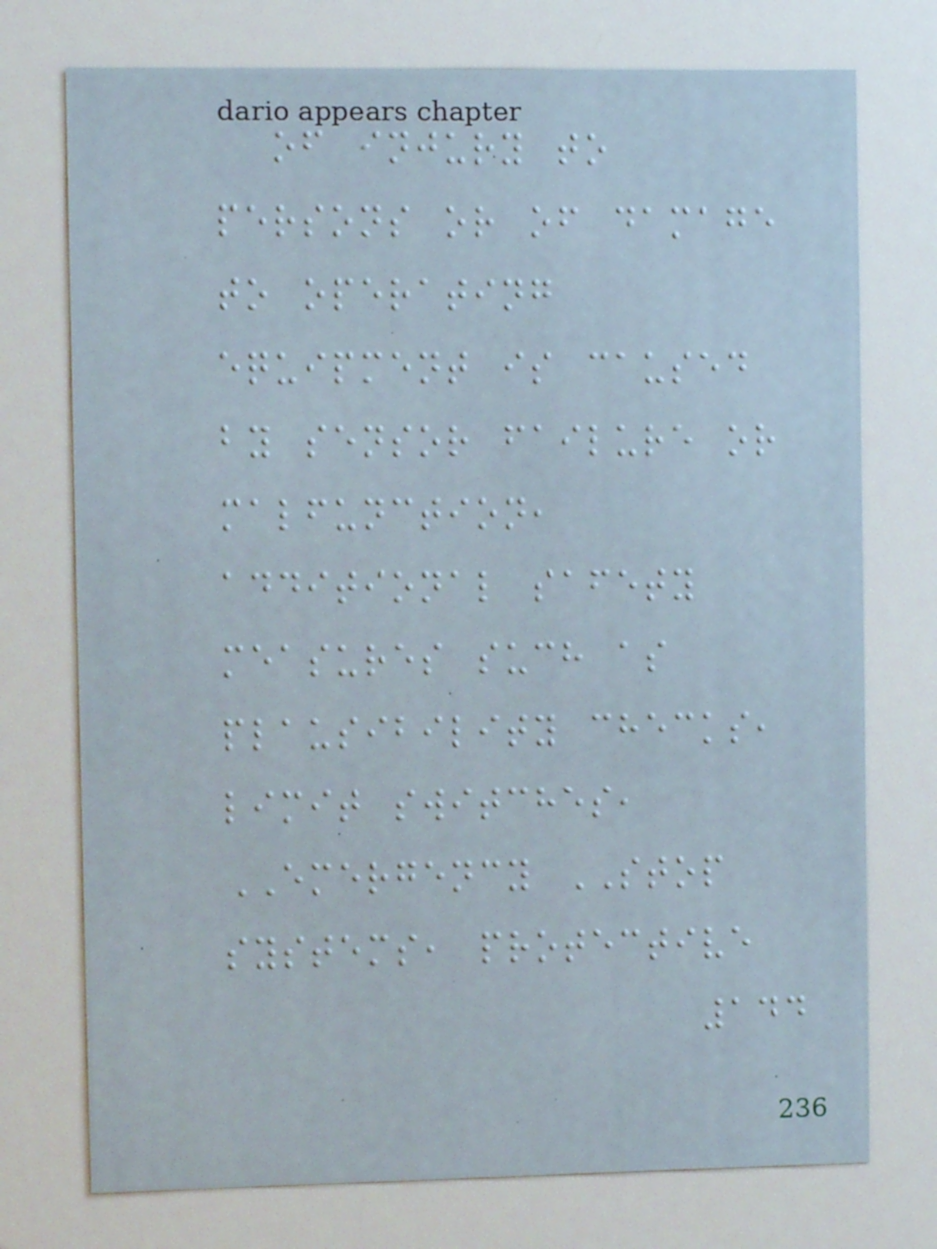of injury to
persons or of damage
to operating
equipment is caused
by sensor failure or
malfunction,
additional safety
measures such as
plausibility checks,
limit switches,
EMERGENCY STOP
systems, protective
144
